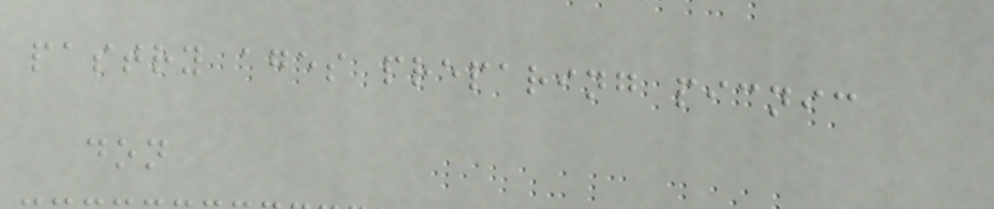pastry ages preparing picnic
don
